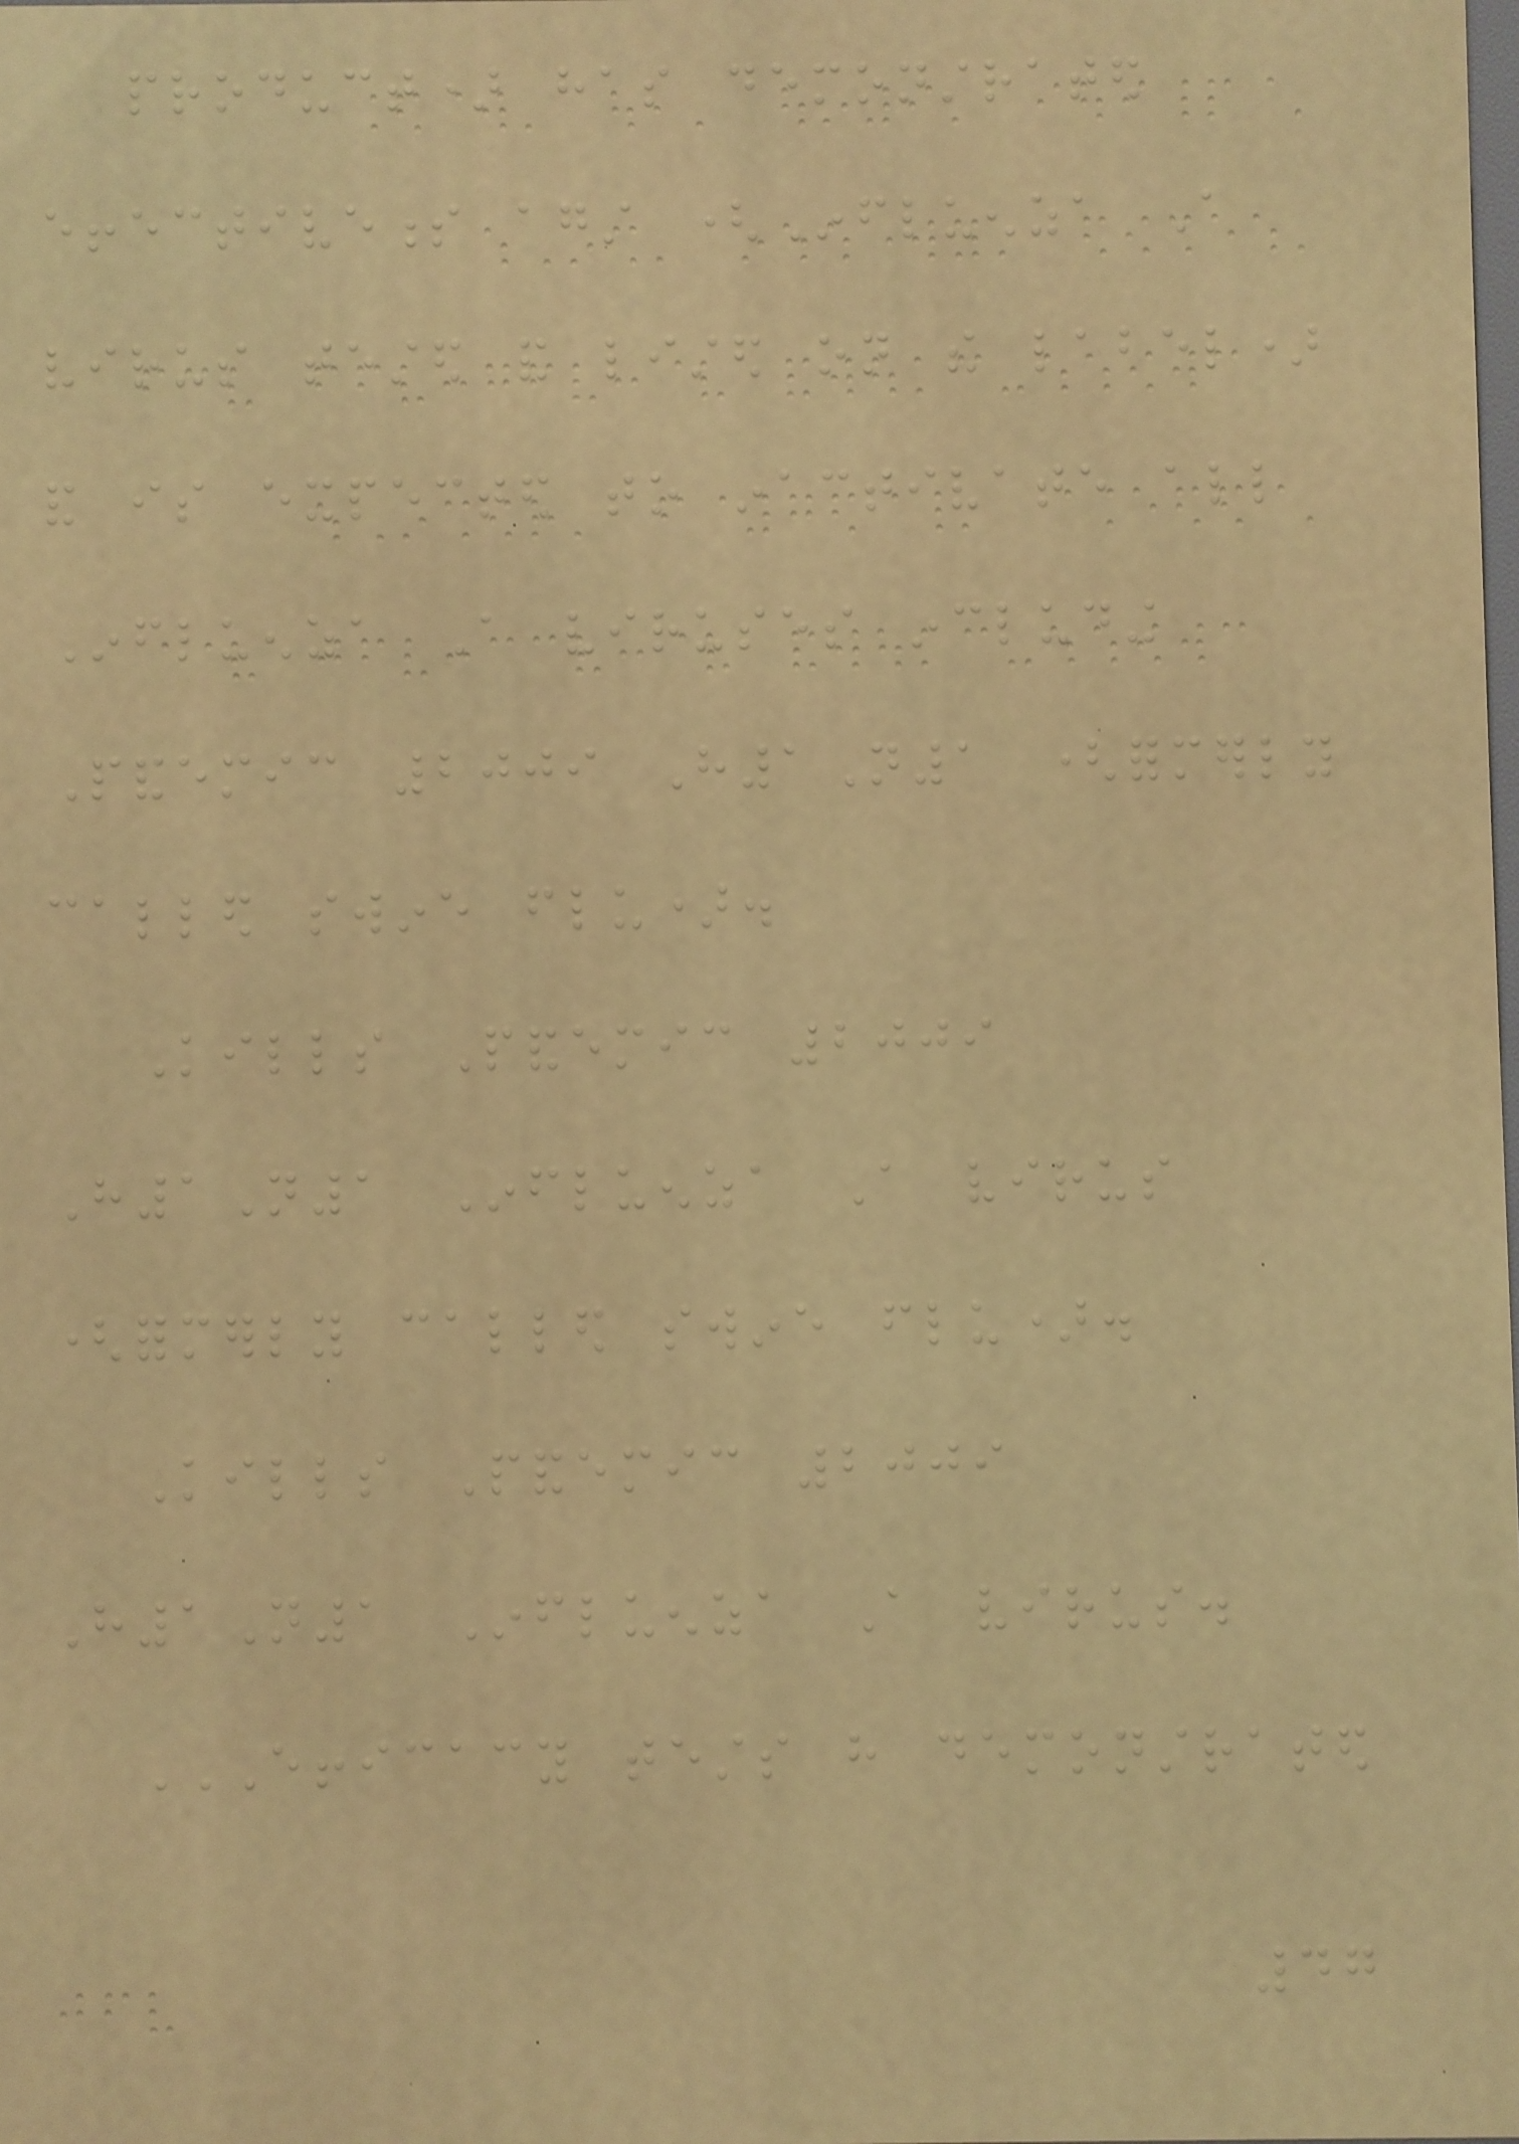product) has demonstrated
effectiveness against (Influenza A
virus tested and listed on the label)
and is expected to inactivate all
Influenza A viruses including
Pandemic 2009 H1N1 (formerly
called swine flu).
Kills Pandemic 2009
H1N1 Influenza A virus
(formerly called swine flu).
Kills Pandemic 2009
H1N1 Influenza A virus.
EFFICACY TESTS HAVE DEMONSTRATED
47
